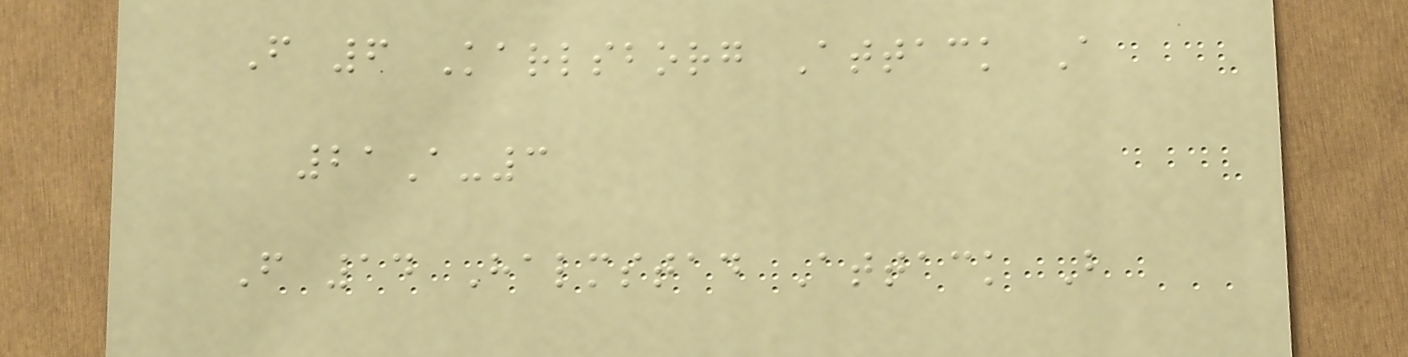F 6 Karlsborg Attack A
21A-3
F 14 Halmstad Attack B
